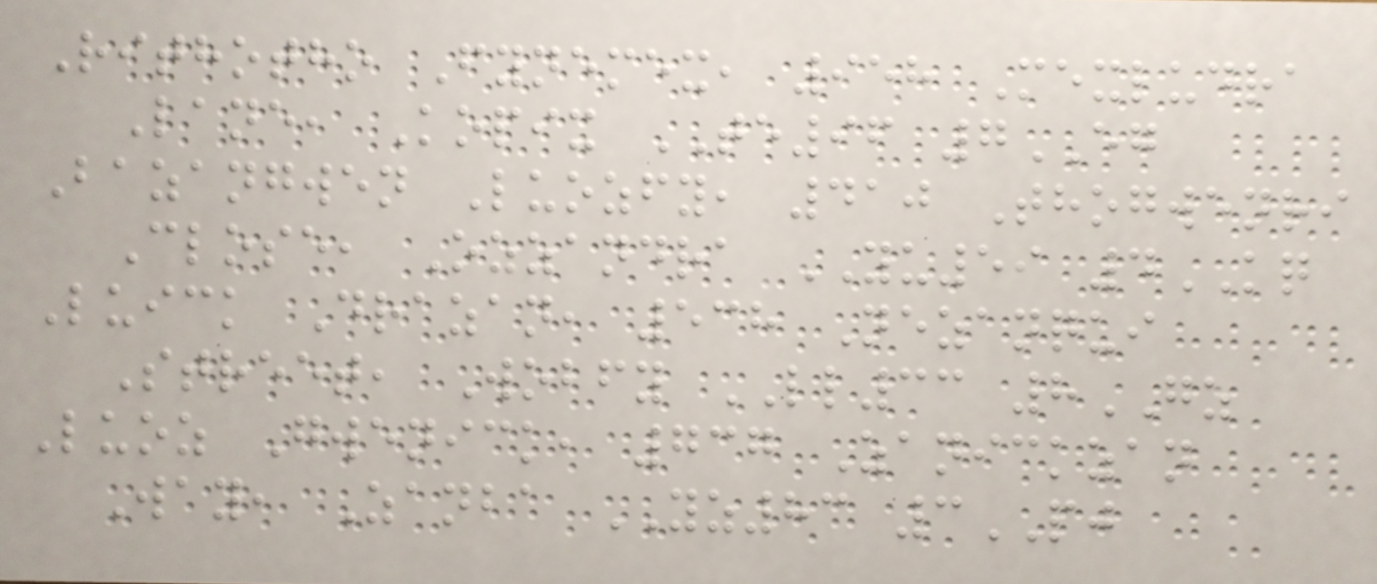Rithotho Fynemex, 958 Mexludra
Lane, Kopix TE96 7EG
Bazangwen Luozfy, 410 Thogwenri
Close, Ozzandra YU59 4KQ
Luick Drazan, 538 Nezanqui
Street, Wobfy LL33 8GZ
Luoz Gwenick, 737 Zanickzan
Way, Zanba YZ83 3PJ
